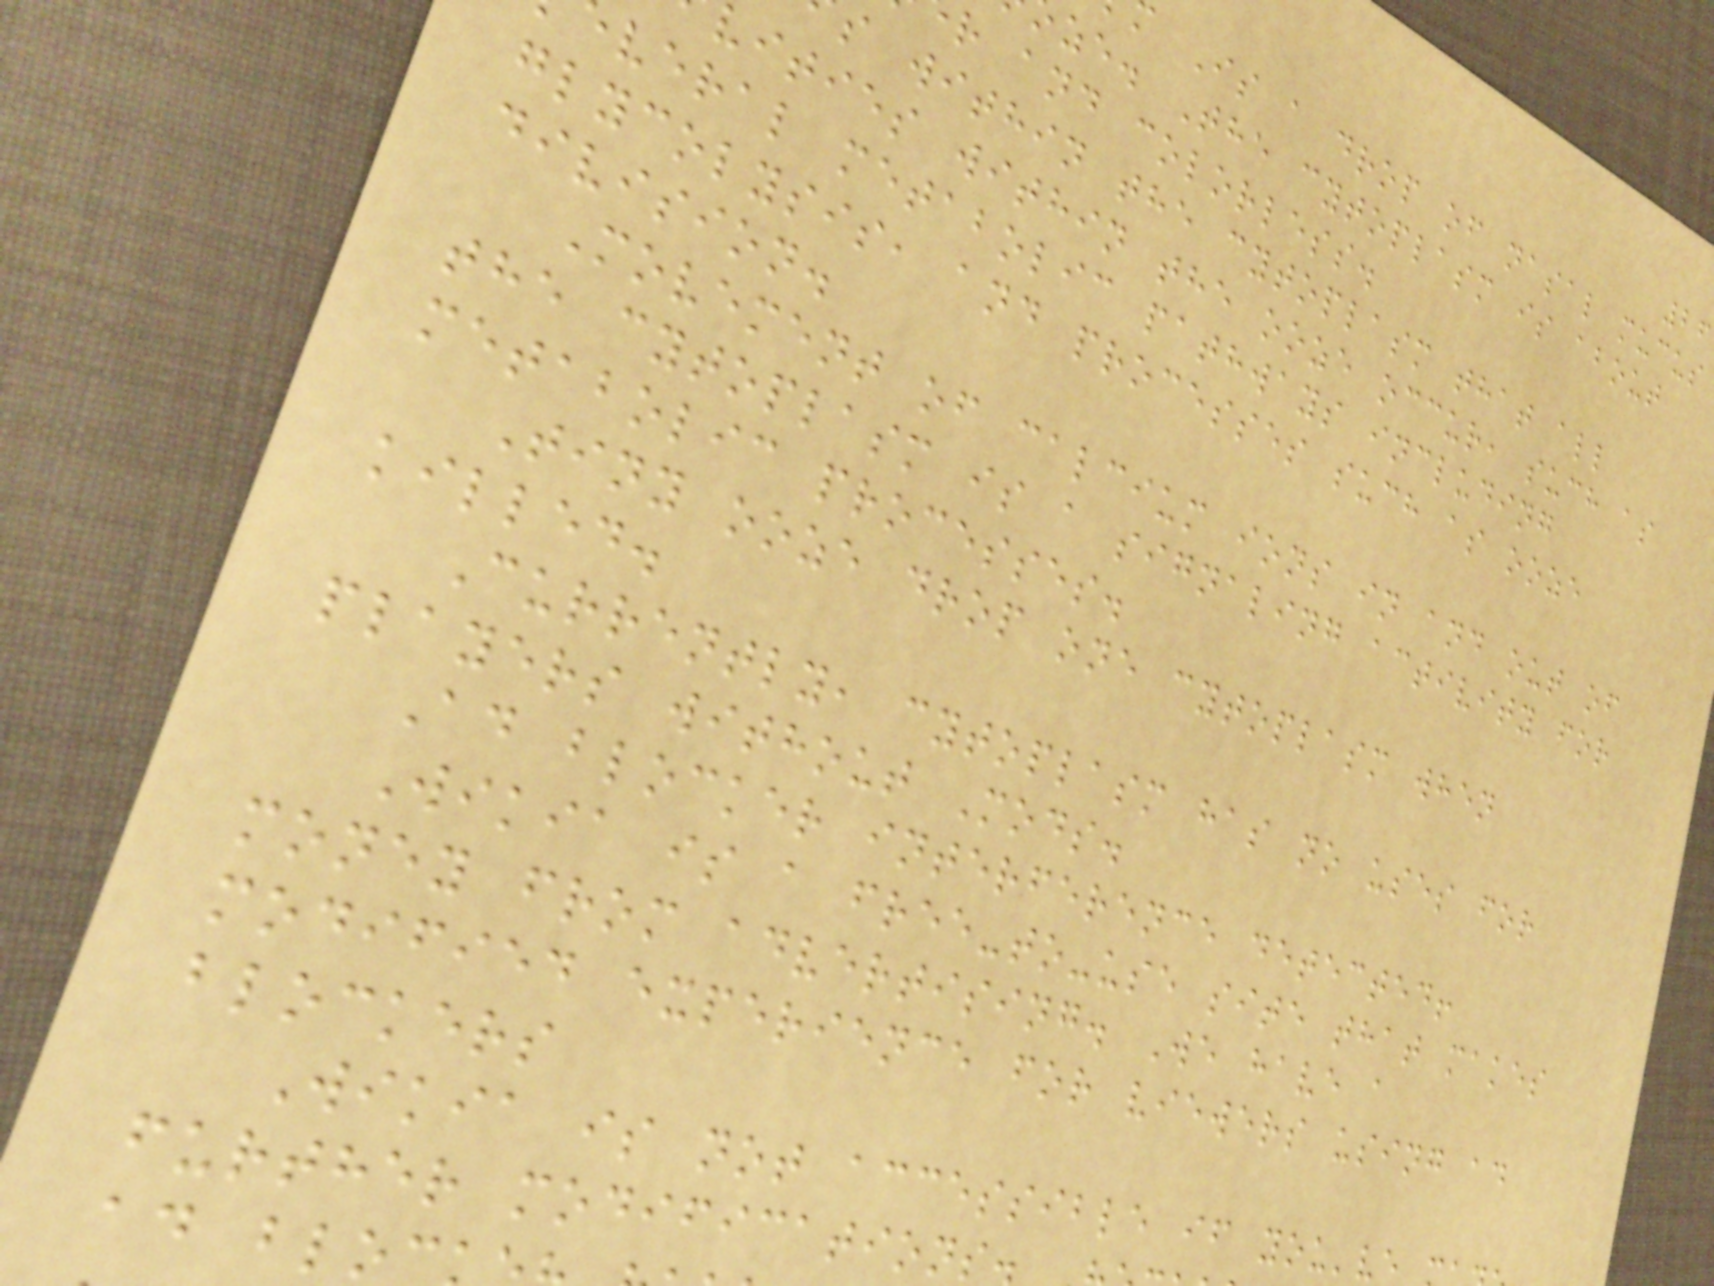26
Is a drop of nasal mucus
ze. The cytoplasm is about
r and colorless.
s within the cytoplasm that all
vities within the ooze occur, such as
veral metabolic pathways including
glycolysis, and processes such as ooze
division.
Movement of calcium ions in and out of
the cytoplasm is a signaling activity for
metabolic processes.
Tiny ooze drop one cytoplasm when
killed.
Currently, cytoplasm has no uses for
players without Mods.
Ad blocker interference detected!
Wikia is a free-to-use site that makes
money from advertising. We have a
modified experience for viewers using ad
blockers
Wikia is not accessible if you've
further modifications
